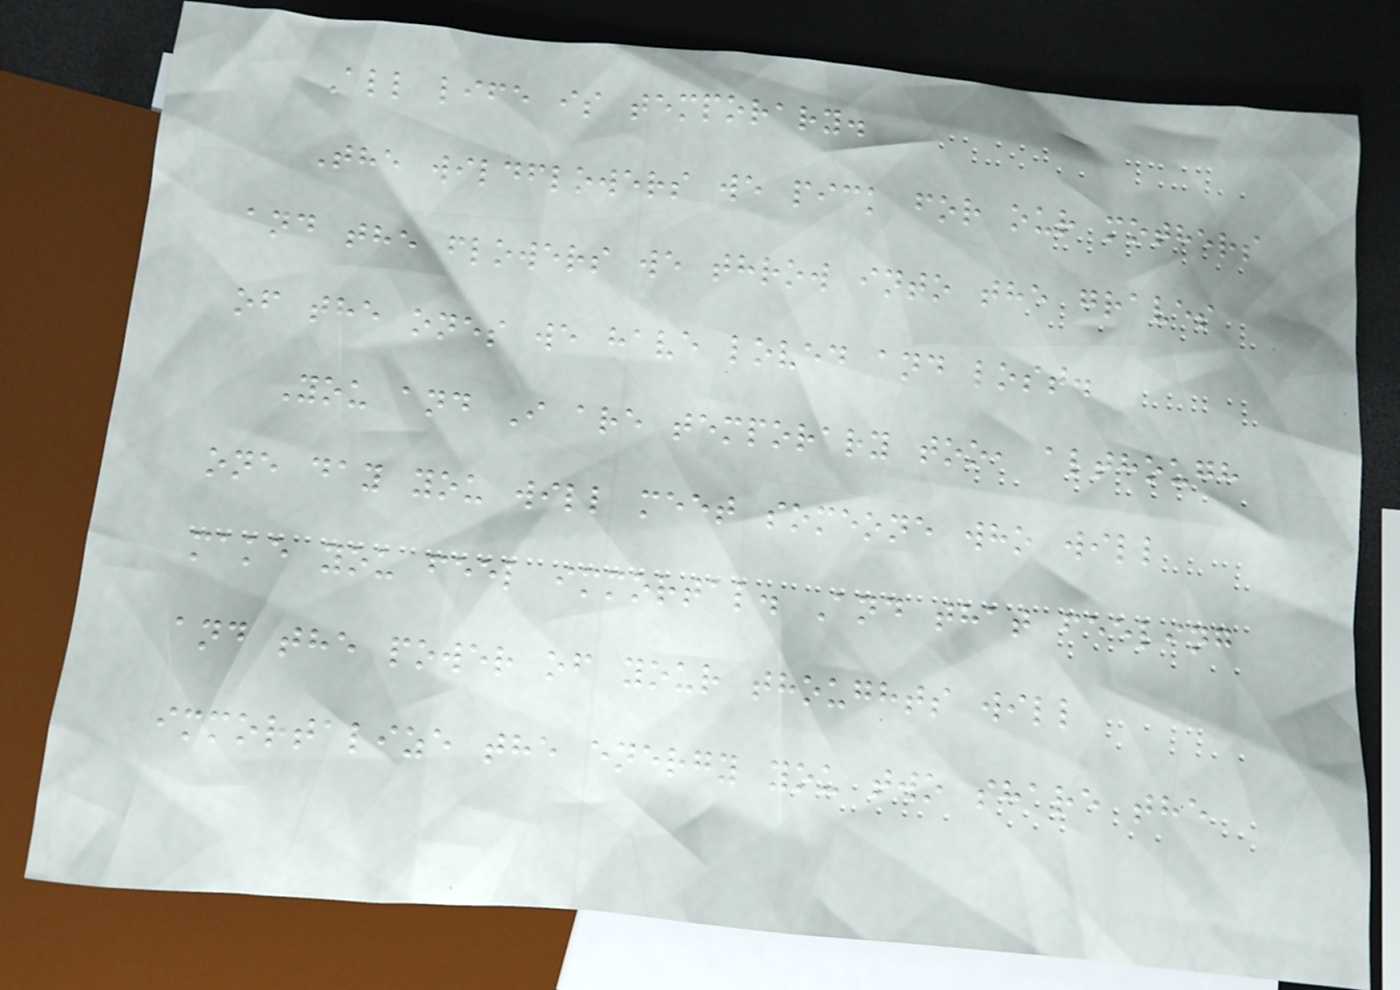All life is temporary.
The wildflowers we pick for our mothers
and the flowers we throw into the graves
of the ones we have loved and lost.
You and I are temporary too, although
one day you will meet someone who will
make you feel immortal. And that feeling
and the power of your thoughts will
immortalize the energy you two share the
